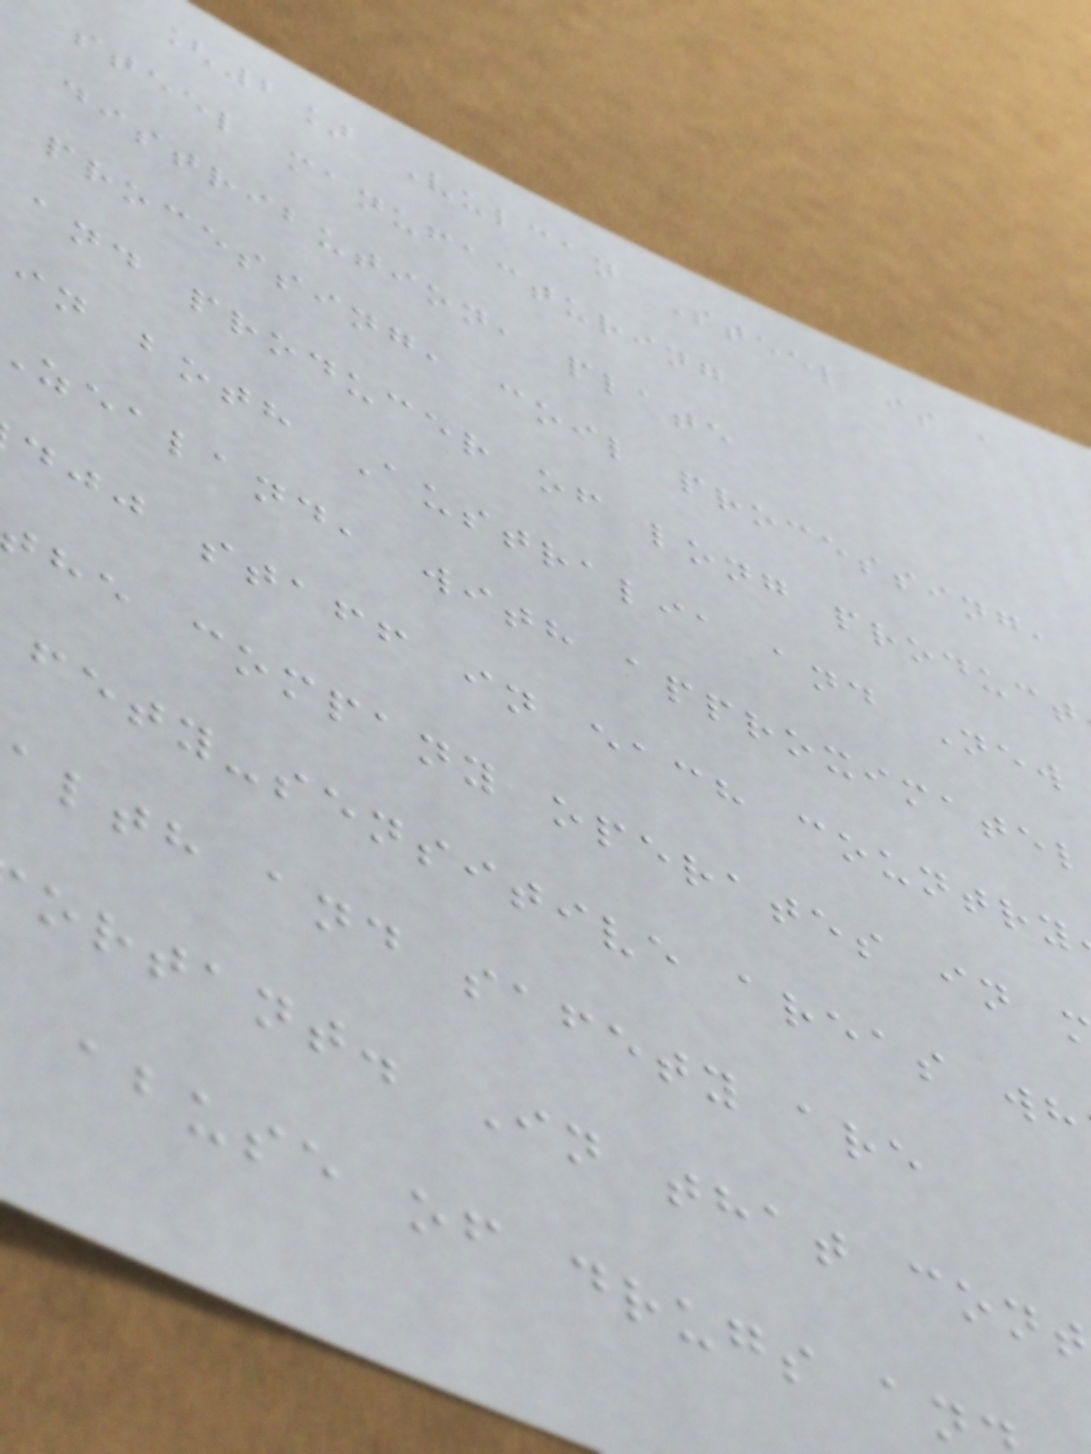[2] Vulcan Steel is a
steel manufacturing
distribution, plate
processing, coil processing,
and producer of long product
in both Australia and New
zealand, with approximatel
djj staff in each country
he company operates in
fety-sensitive areas wh
alth and safety are
ortant. In that cont
abuse of drugs an
